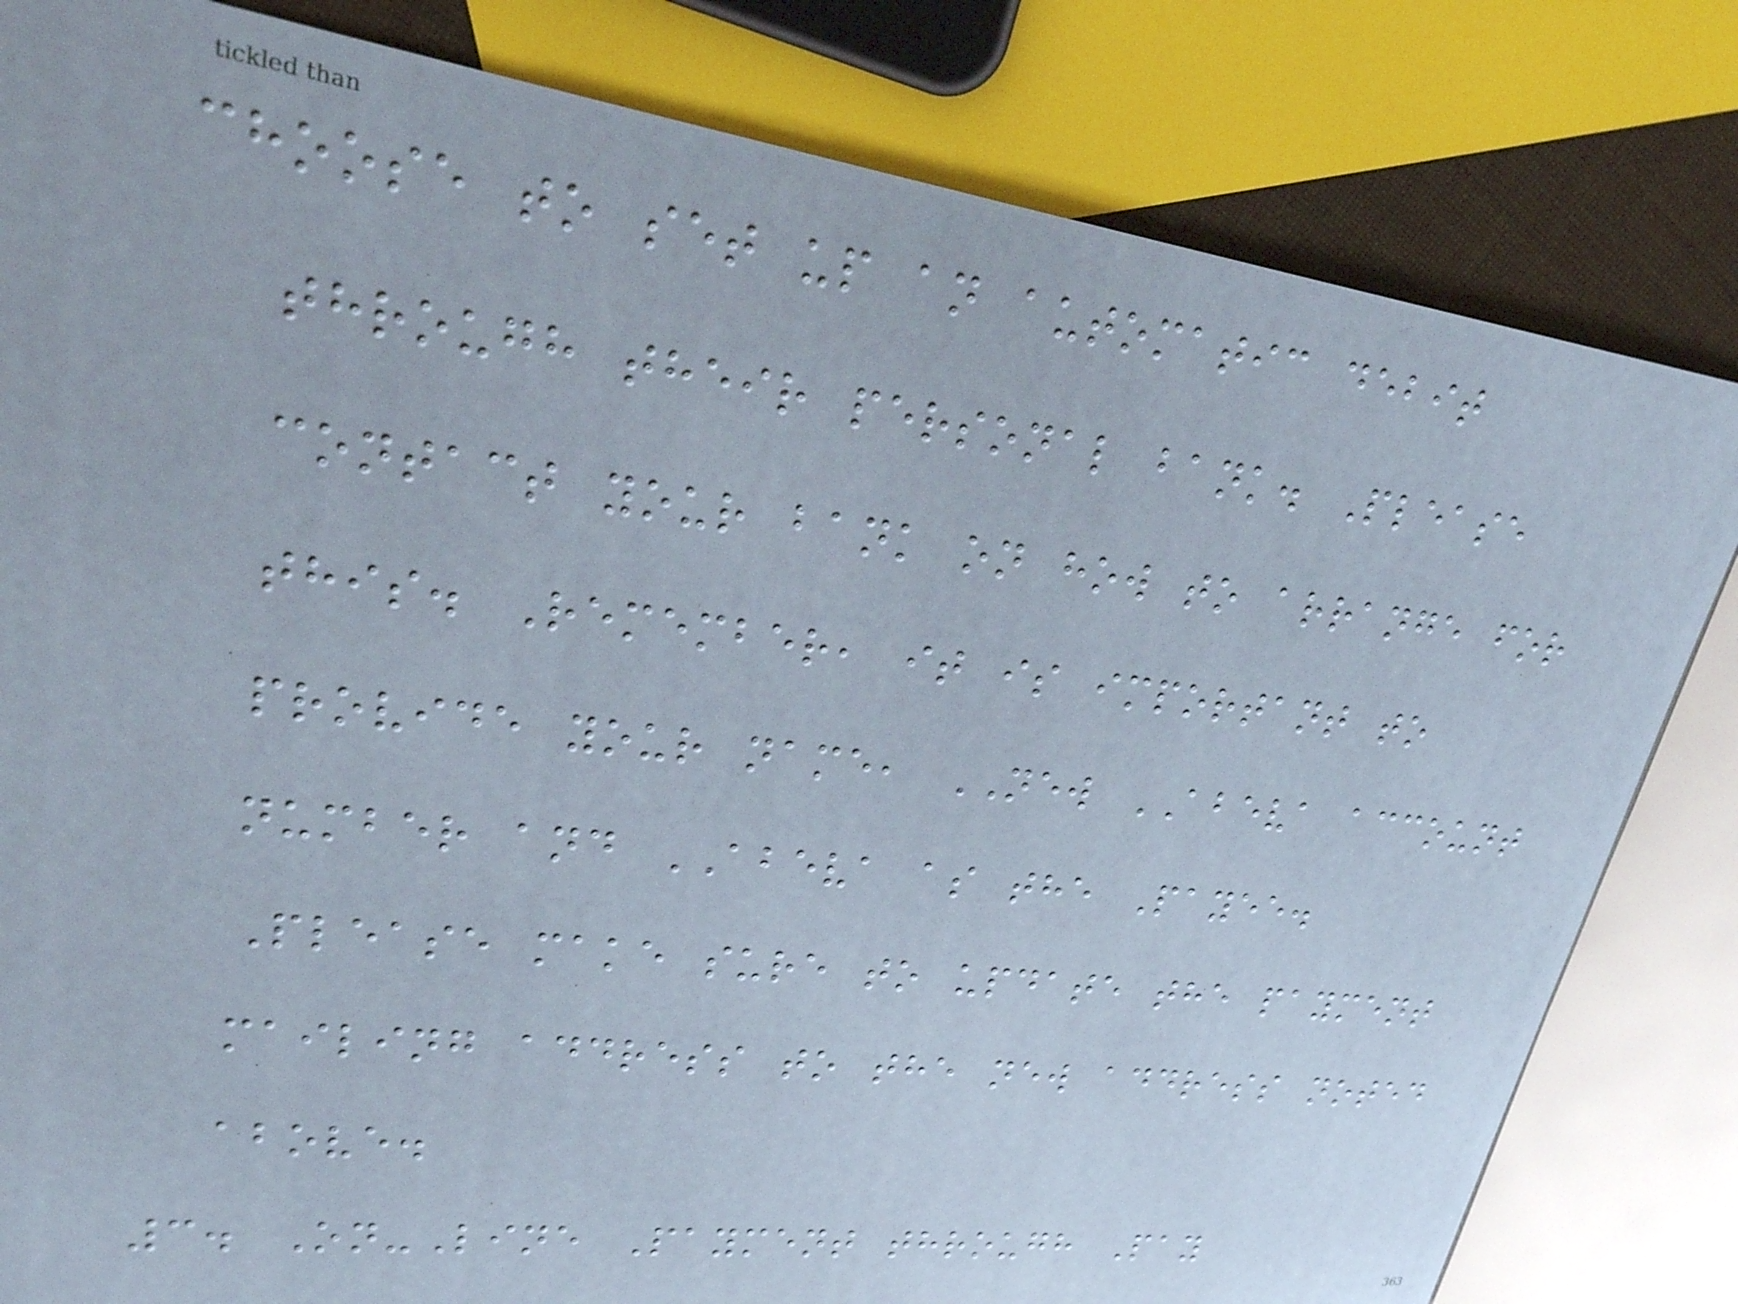choose to set up an automatic debit
through their personal bank. Please
contact your bank on how to arrange for
this. Remember, it is important to
provide your name, NEW ABEVA account
number and ABEVA as the Payee.
Please make sure to update the payment
mailing address to the new address noted
above.
3. On-Line Payment through Pay
